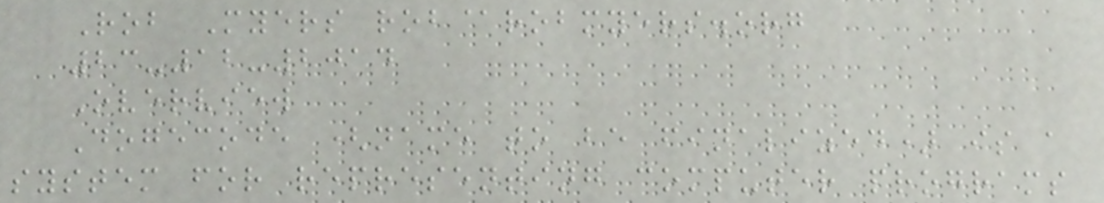Rob Myers rob@robmyers.org
23-12-2014
Overview
Dogecode (name to be finalized) is a
system for representing computer programs
